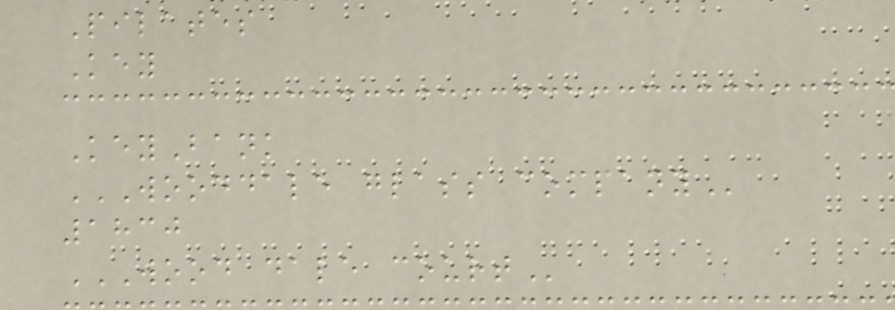Pilates
Key
KeyBank
WOODDALE GLASS COMPANY
1830
WOOD DALE COURT
